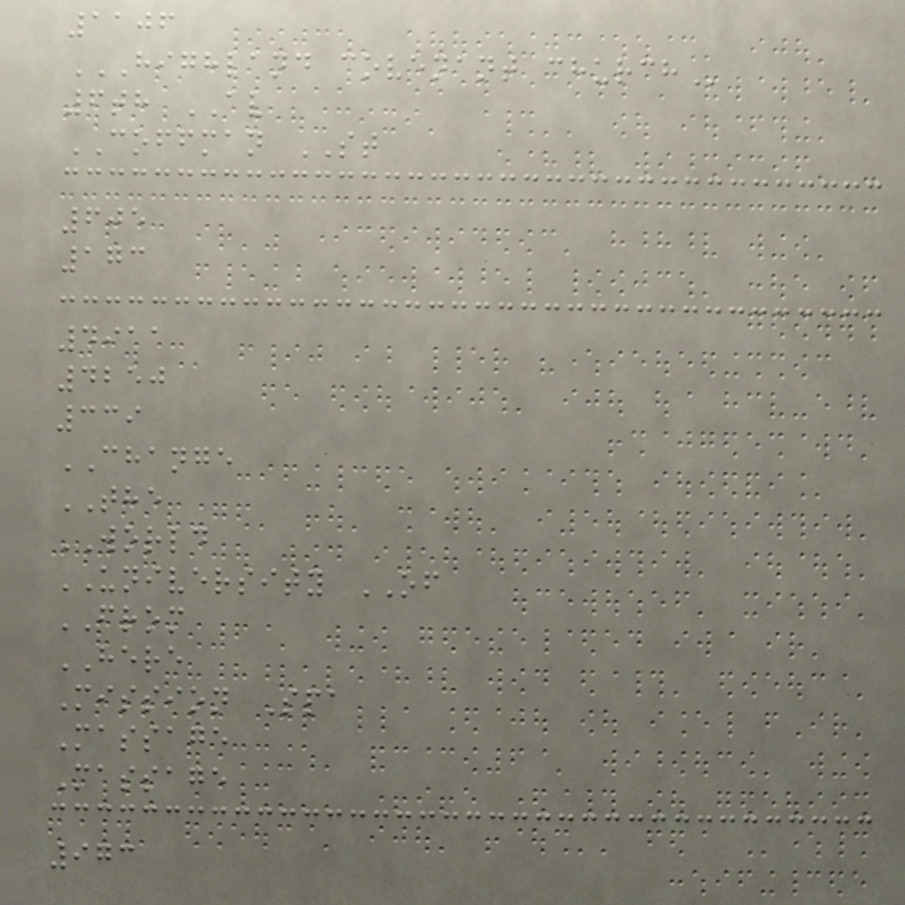1106
HIGHLAND COVENANT CHURCH
6th AV
COFFMAN ST
605
173
4911
4250
339
CHANGE
THE
WORLD
UNIVERSITY OF
FROM
HERE
Mission Spa
Massage
Massage
973
